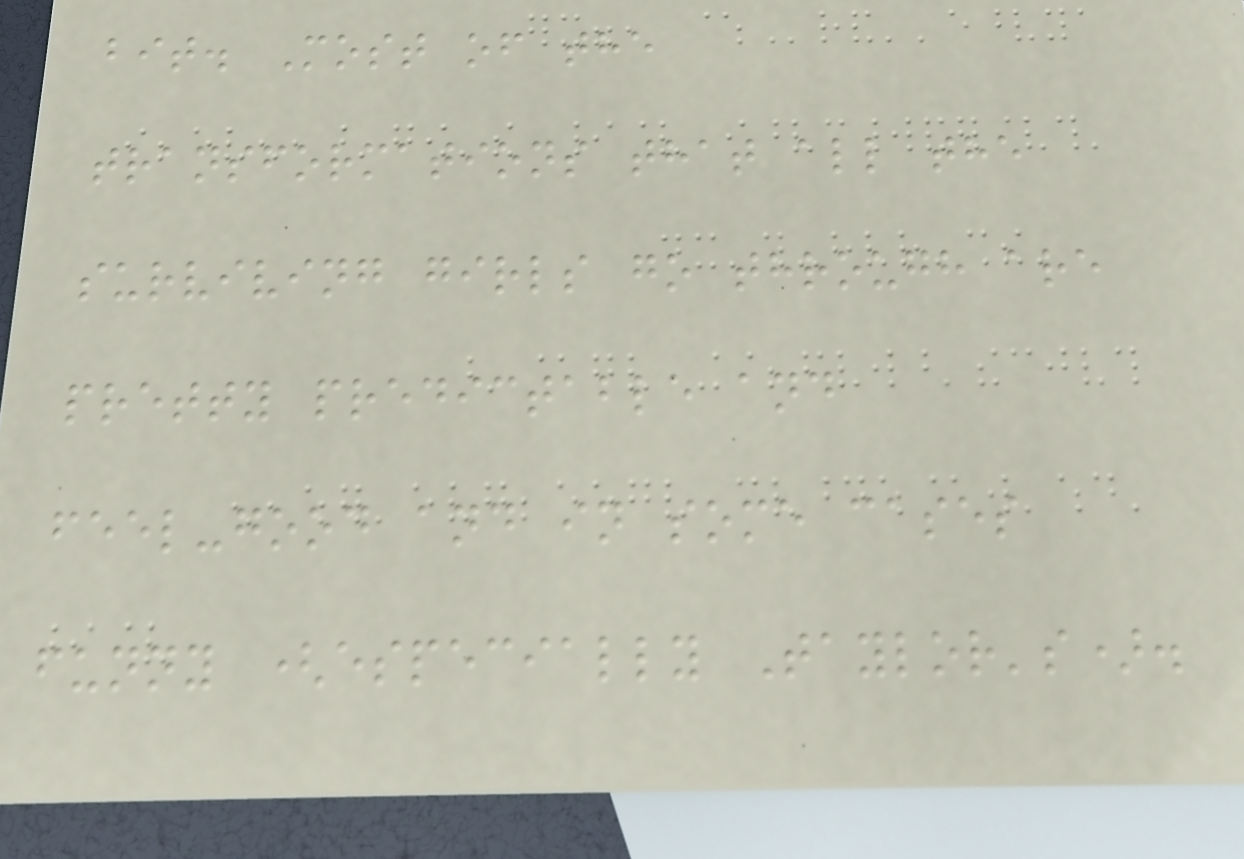bit. Most of the
transformations that all the
surviving girls go through are
pretty predictable and
feel-good and in some cases
funny (especially Taylor's).
